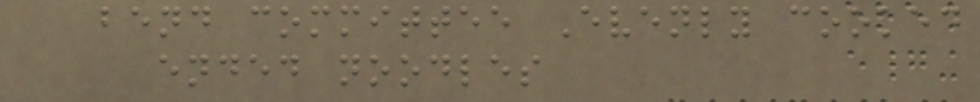bend committee Evenly cooked
ended noodles
